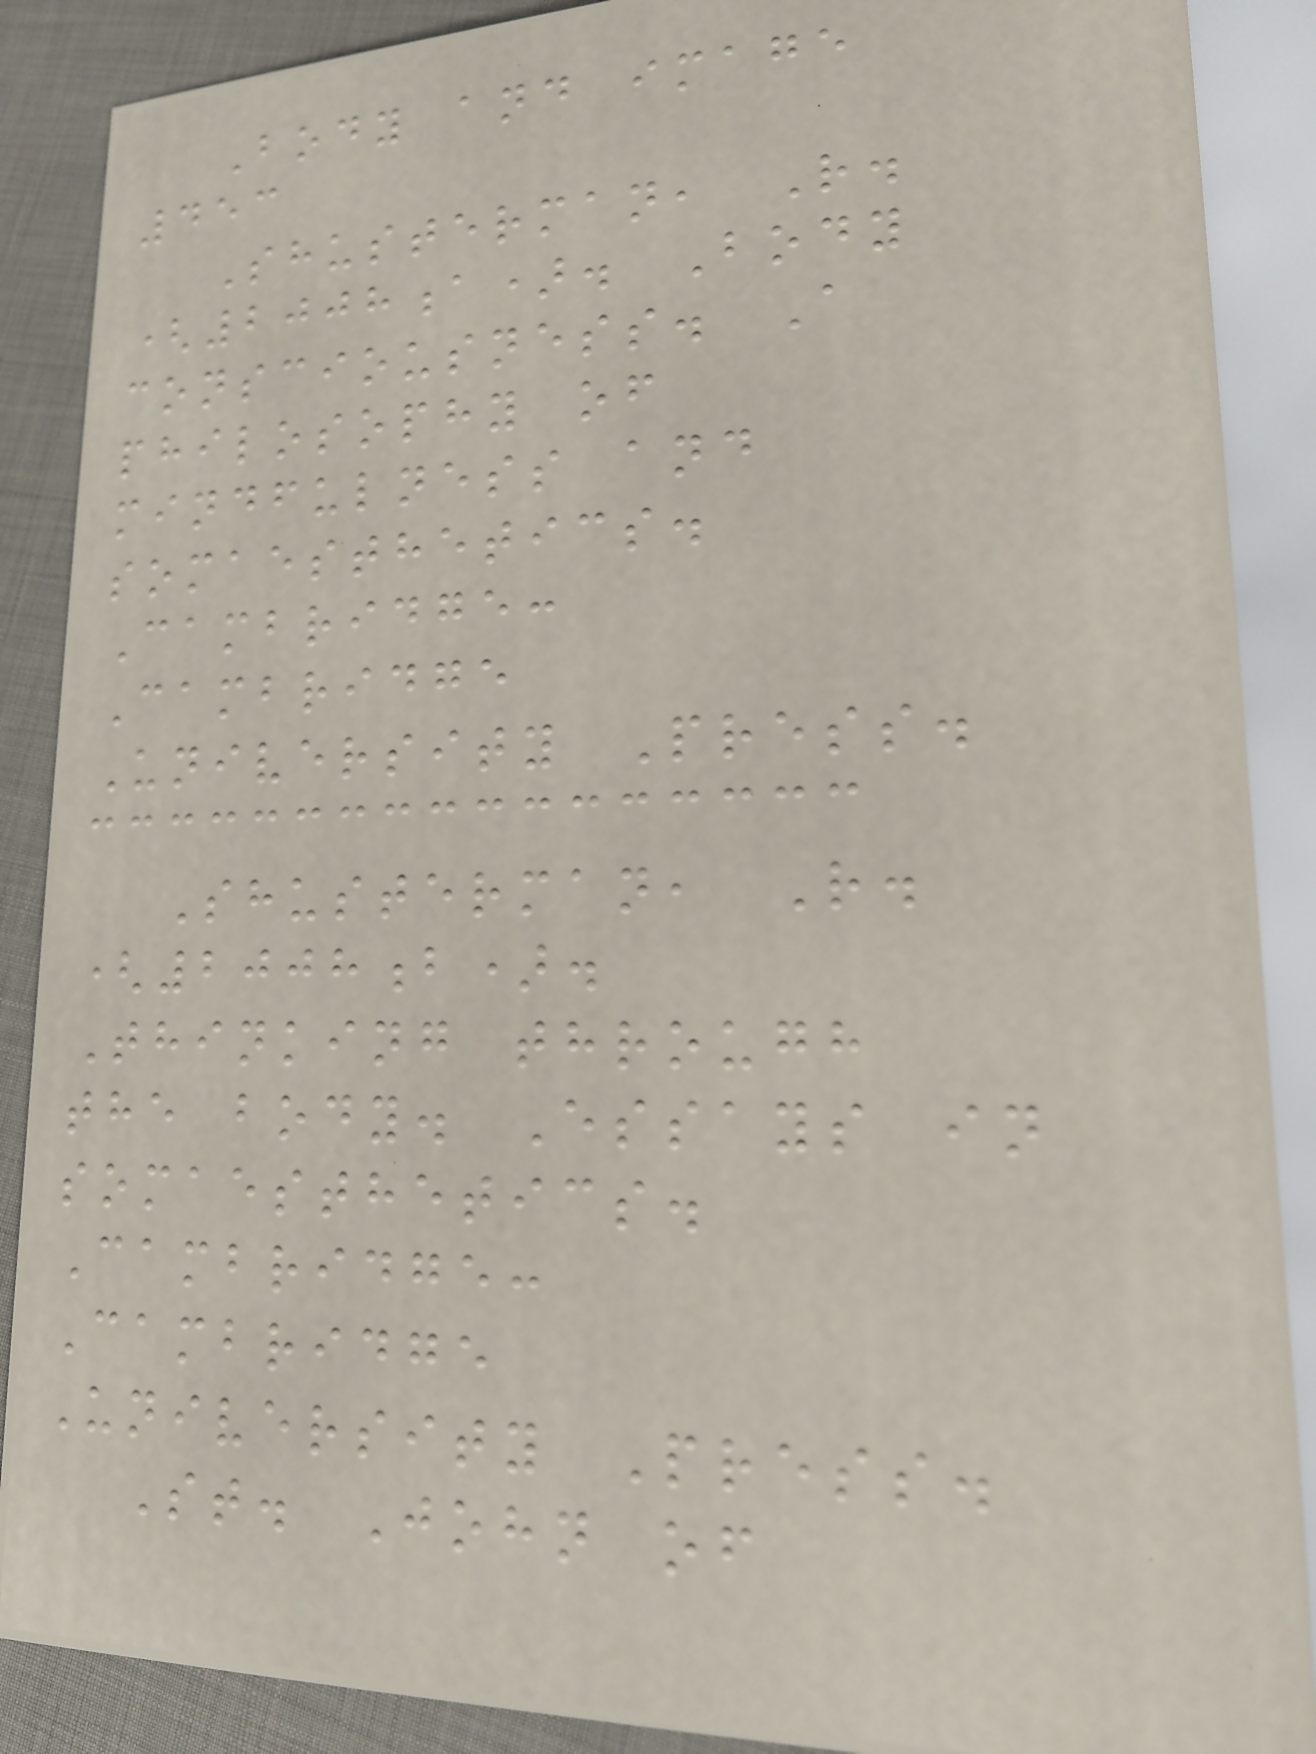Body and image
453
Shusterman, R.
(2008a). Body
consciousness. A
philosophy of
mindfulness and
somaesthetics.
Cambridge:
Cambridge
University Press.
Shusterman, R.
(2008b).
Thinking through
the body. Essays in
somaesthetics.
Cambridge:
Cambridge
University Press.
St. John of
